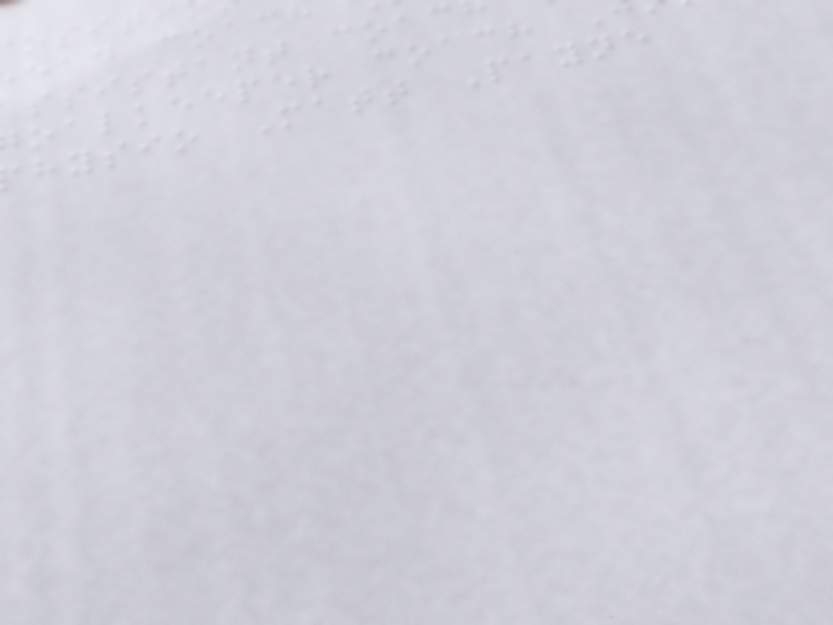ead coach
ssistant coac
oalkeeper coach
hysio Matt Payne
